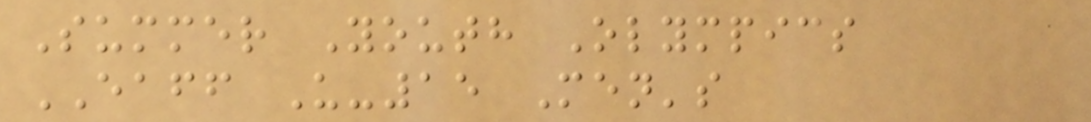Summer Youth Olympics
EAFF U-15 Men's
